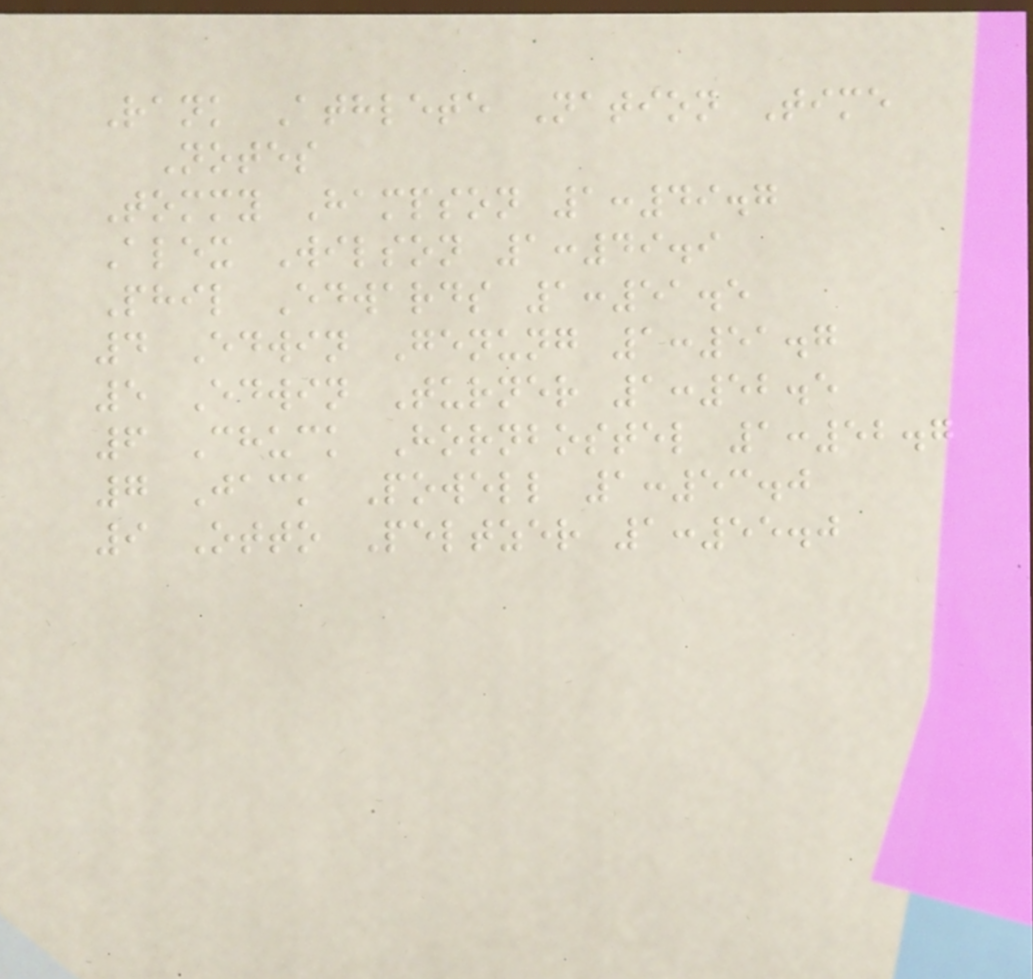Rank Athlete Nation Time
Notes
Tommy Hampson 1:49.7
Alex Wilson 1:49.9
Phil Edwards 1:51.5
4 Edwin Genung 1:51.7
5 Edwin Turner 1:52.5
6 Chuck Hornbostel 1:52.7
7 Jack Powell 1:53.0
9 Otto Peltzer 1:55.0
